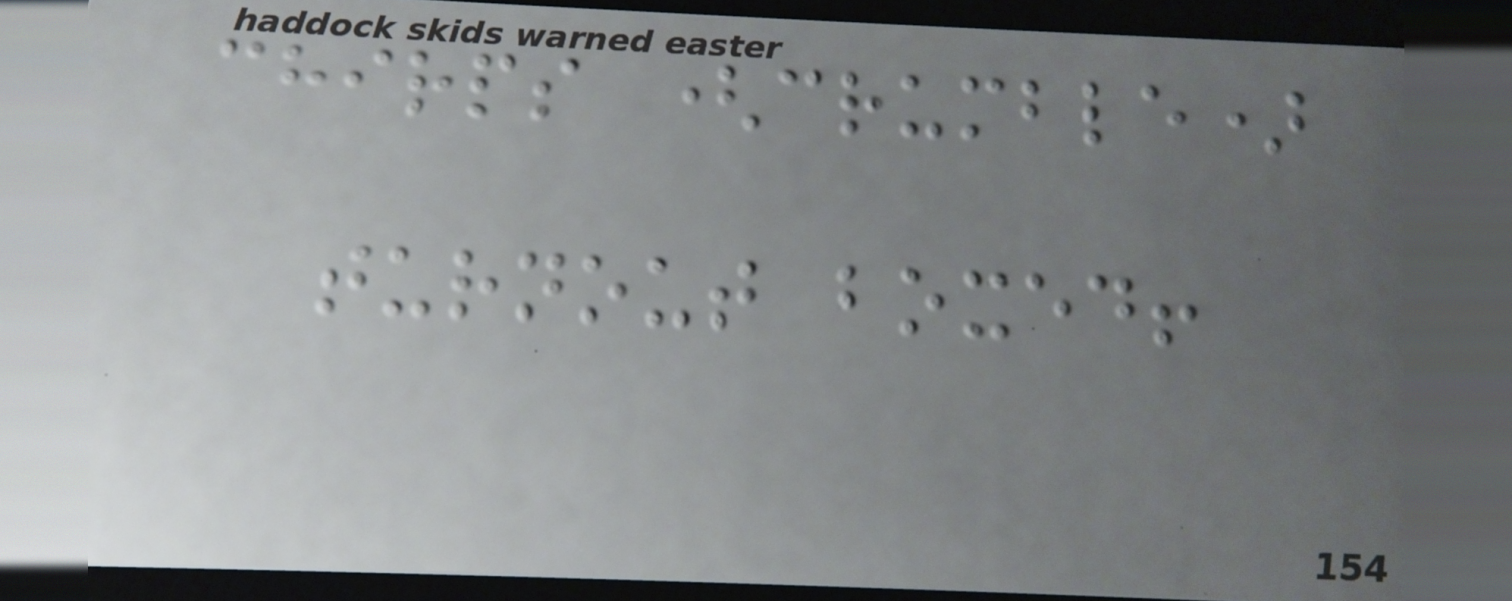chirps (crumble)
turnout boxed!
